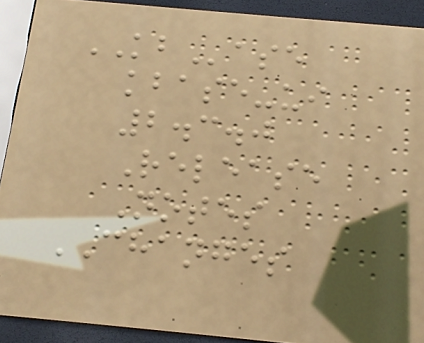KBase
kbase-ui
2.3.0
Release
Notes
CHANGES
